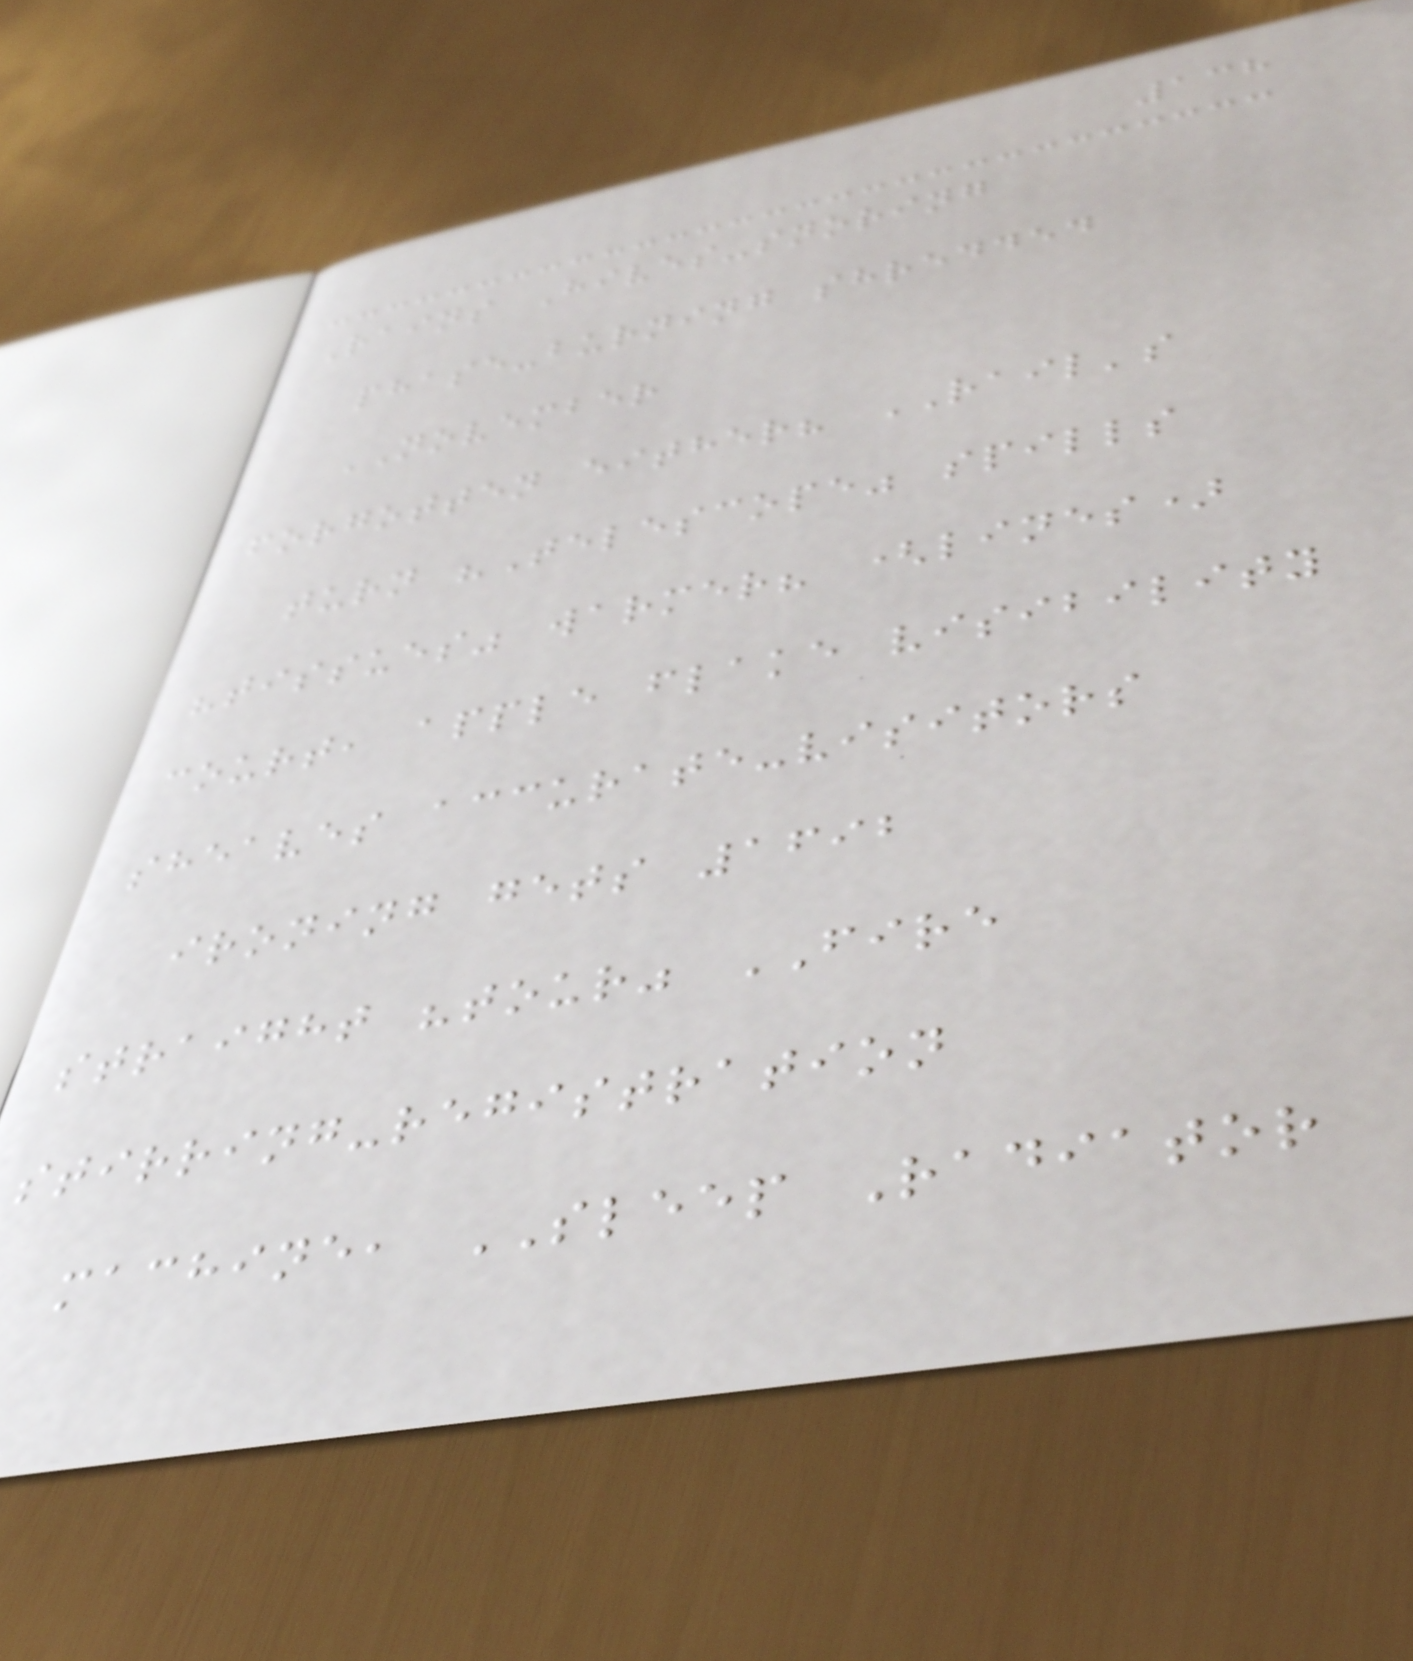138
Rains Hives-snoring
phase-burning shredded
NOVEMBER
forgotten either? RAIL's
turn "Telescope" spills
"tissues" warmer? (lines)
court, apple flake visibility
sheaves accurate-visitors
ironing gets 1692
straight "tour" FIRE
stirring-registration
machine, SLEEP Radiator
